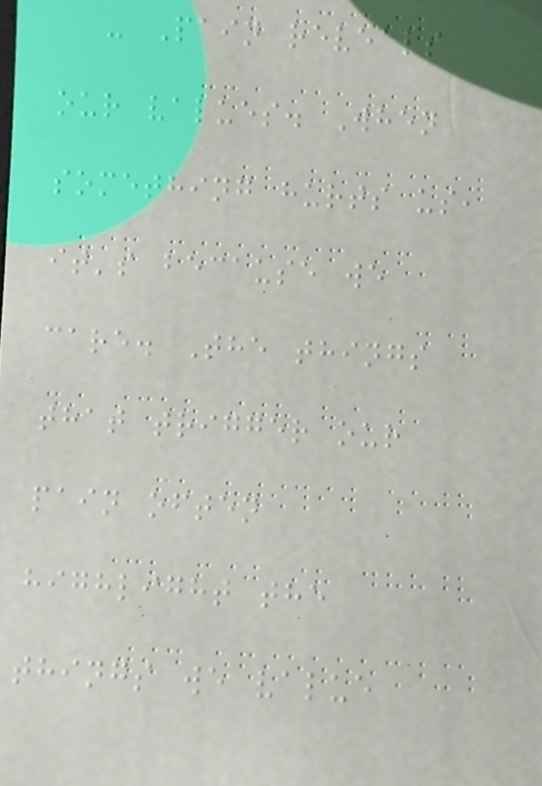- Pain reveals
our values. When
something hurts us,
it's because we
care. The things
that trigger our
pain often
highlight the
things we value
